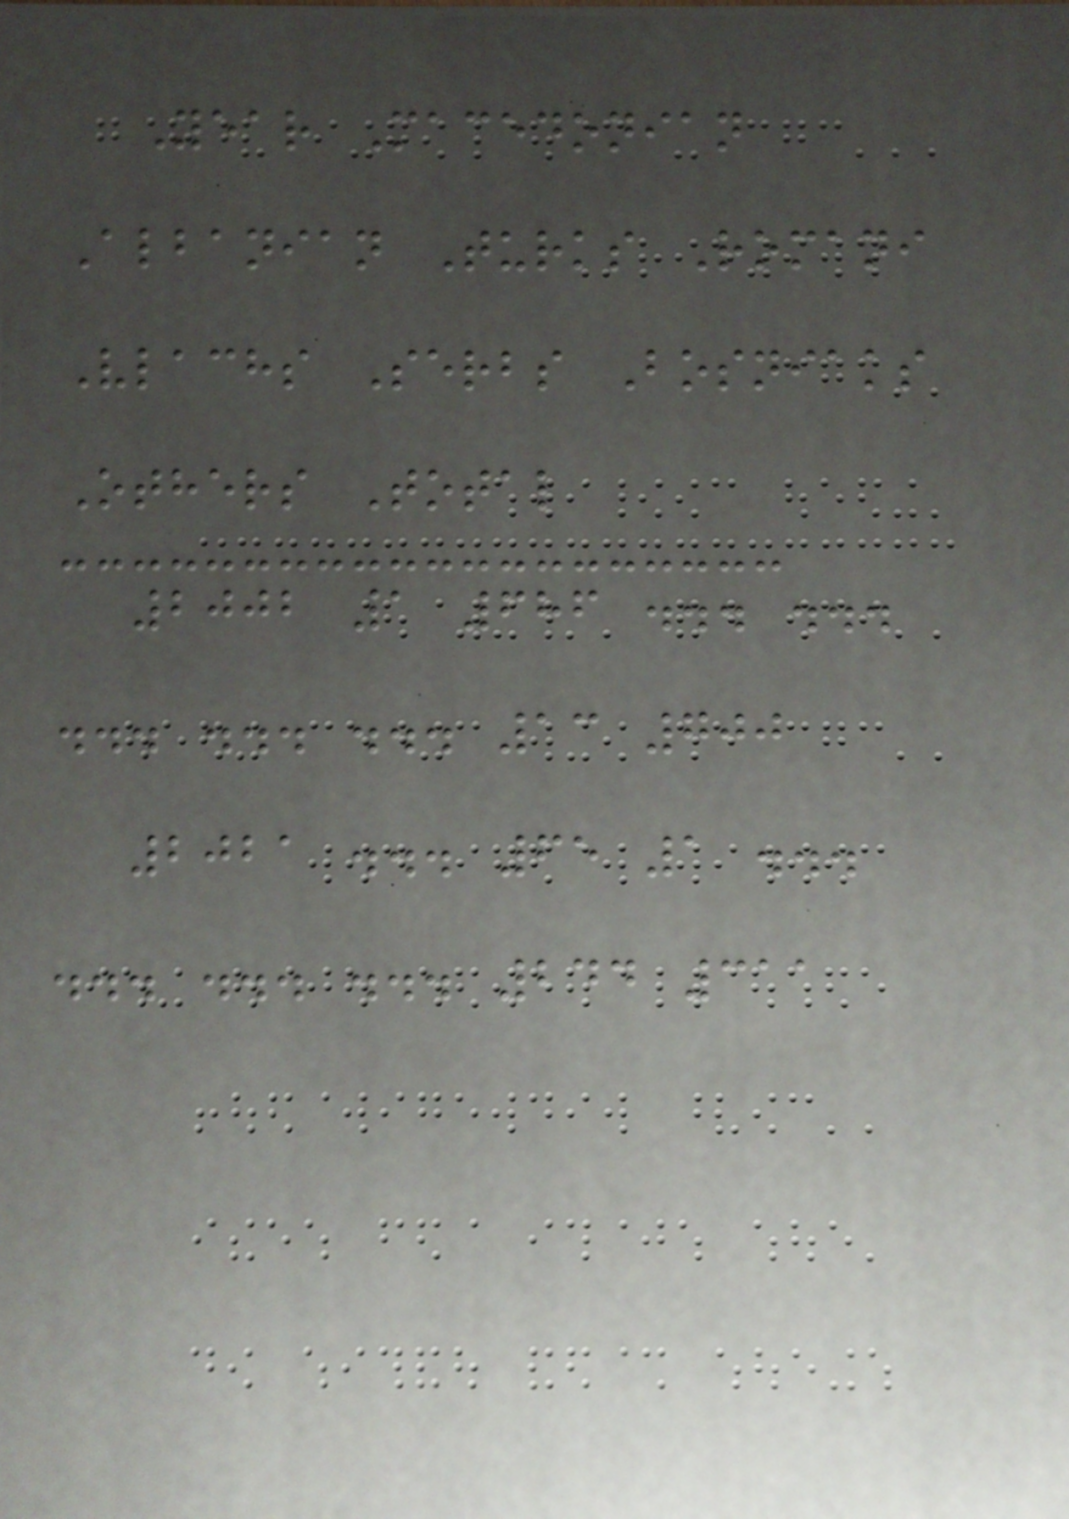Year Macedonian
Albanian Turks Romani
Vlachs Serbs Bosniaks
Others Total
2002 1 686 ... ...
... ... ... 13 700
2021 ... 65 1 ...
... ... ... 244 311
